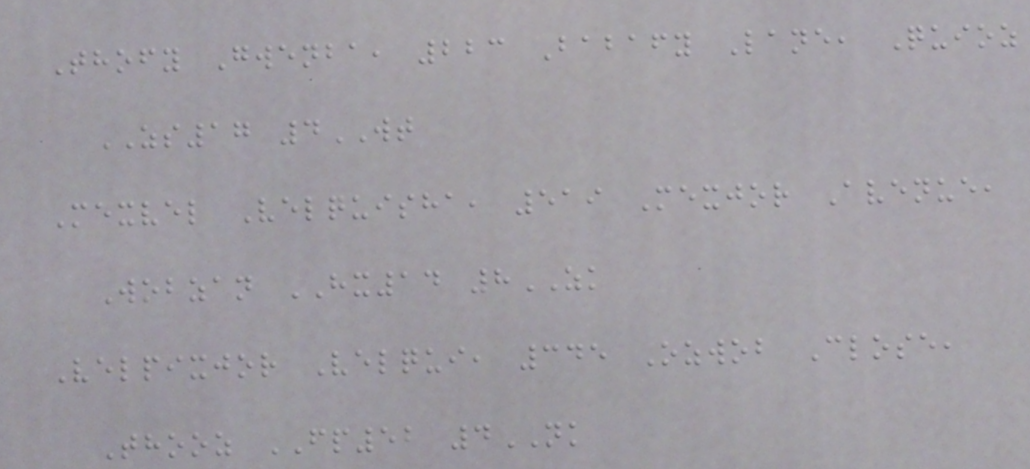Thofy Gwenba, 223 Babafy Lane, Quioz
ZS17 4WT
Mexvel Velquisha, 519 Mexjor Avenue,
Wobzan HX14 8ZK
Velpixjor Velqui, 345 Ozwob Close,
Thooz FP52 4NK
